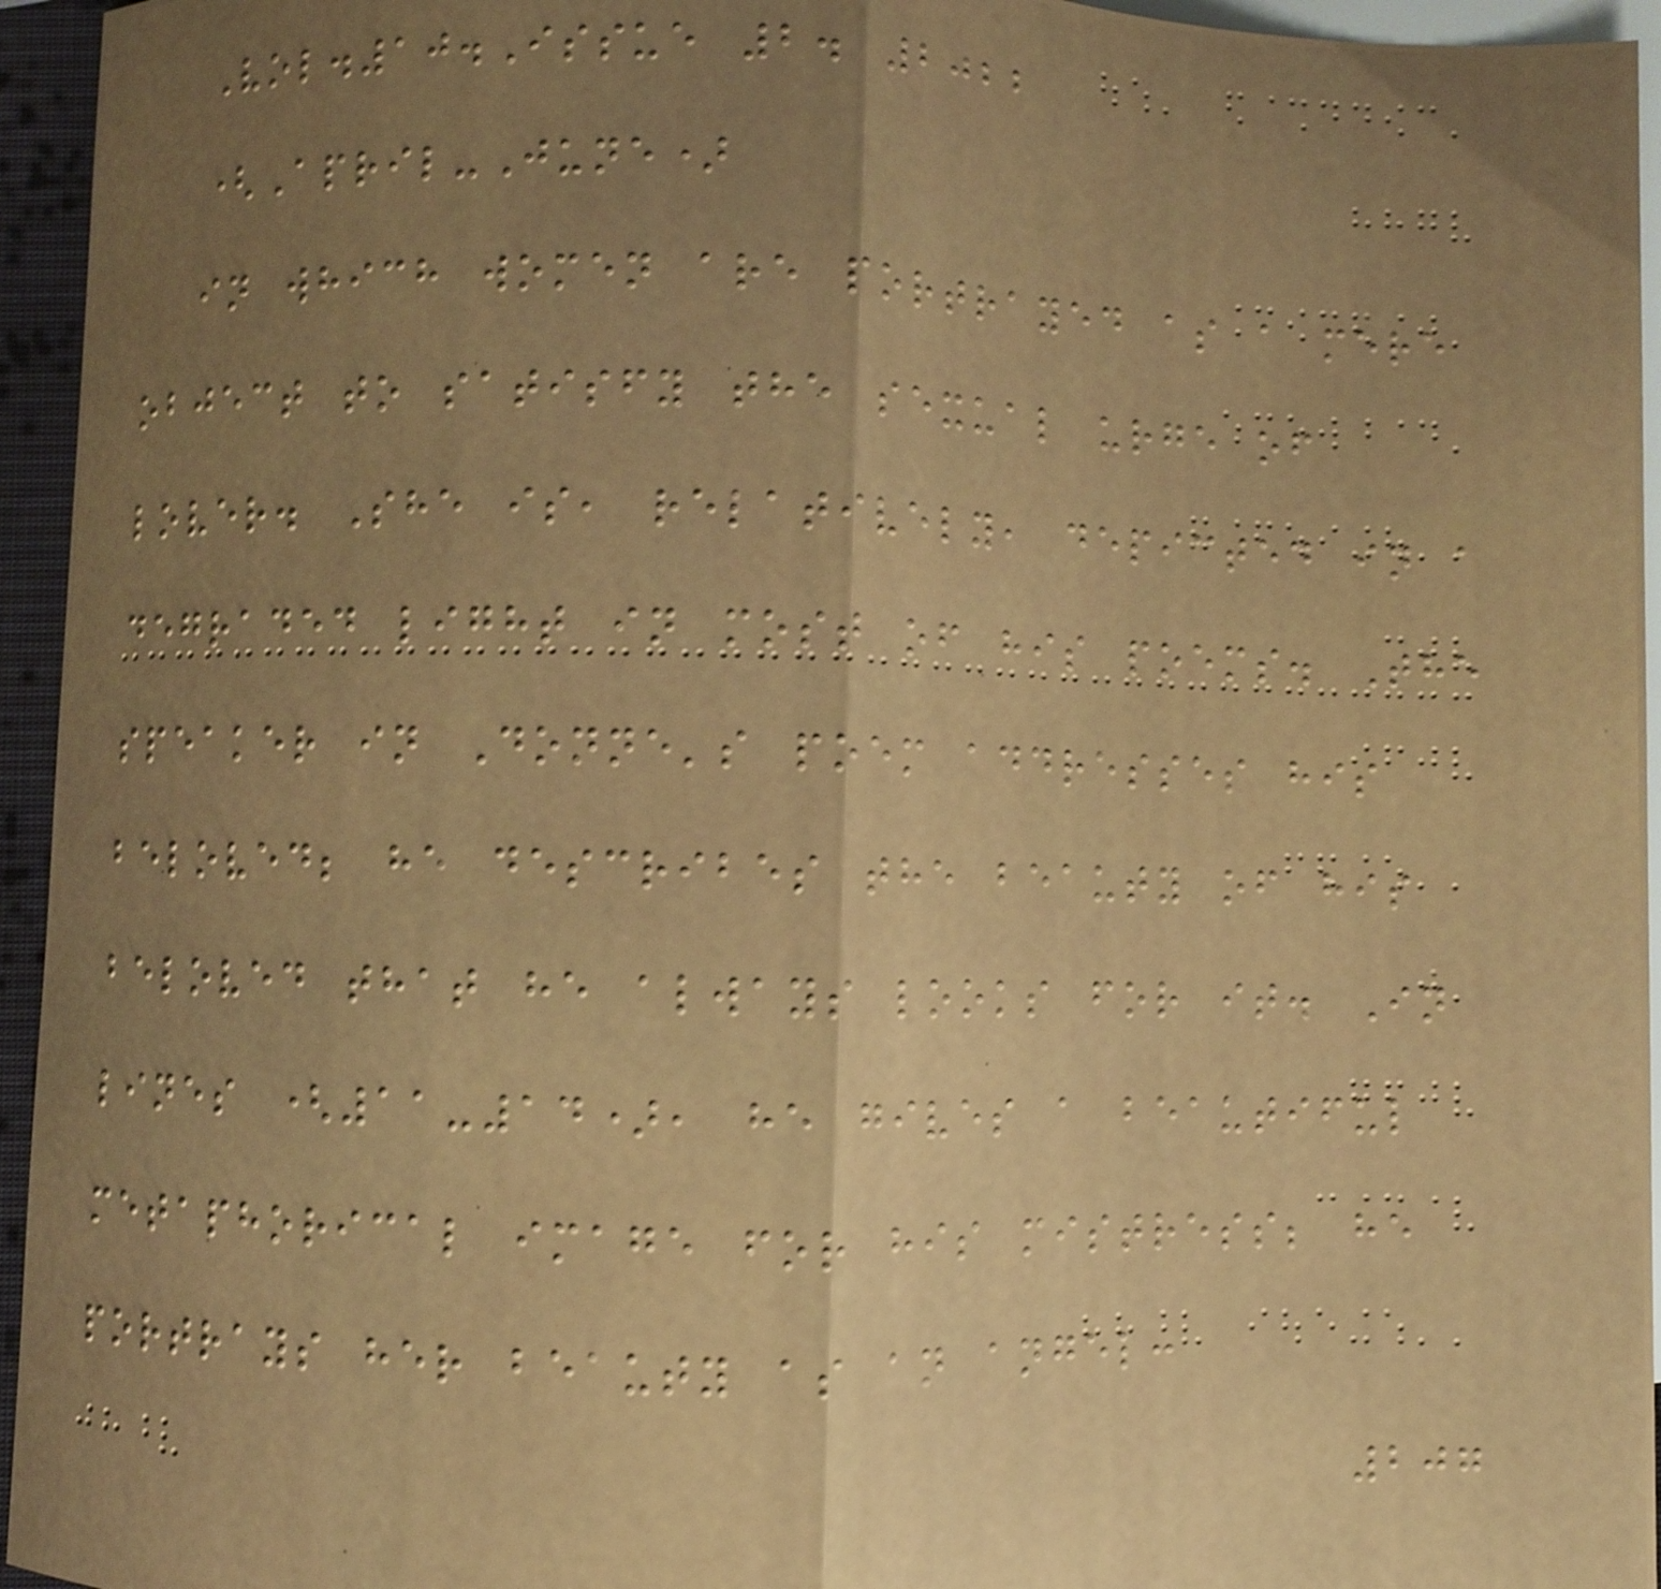Vol.10.Issue 2. 2022
(April-June)
in which women are portrayed as a mere
object to satisfy the sexual urge of
lover. She is, relatively, depicted in a
degraded light in most of his poems. The
speaker in Donne's poem addresses his
beloved; he describes the beauty of his
beloved that he always looks for it. In
lines (11-14), he gives a beautiful
metaphorical image for his mistress; he
portrays her beauty as an angel:
207
